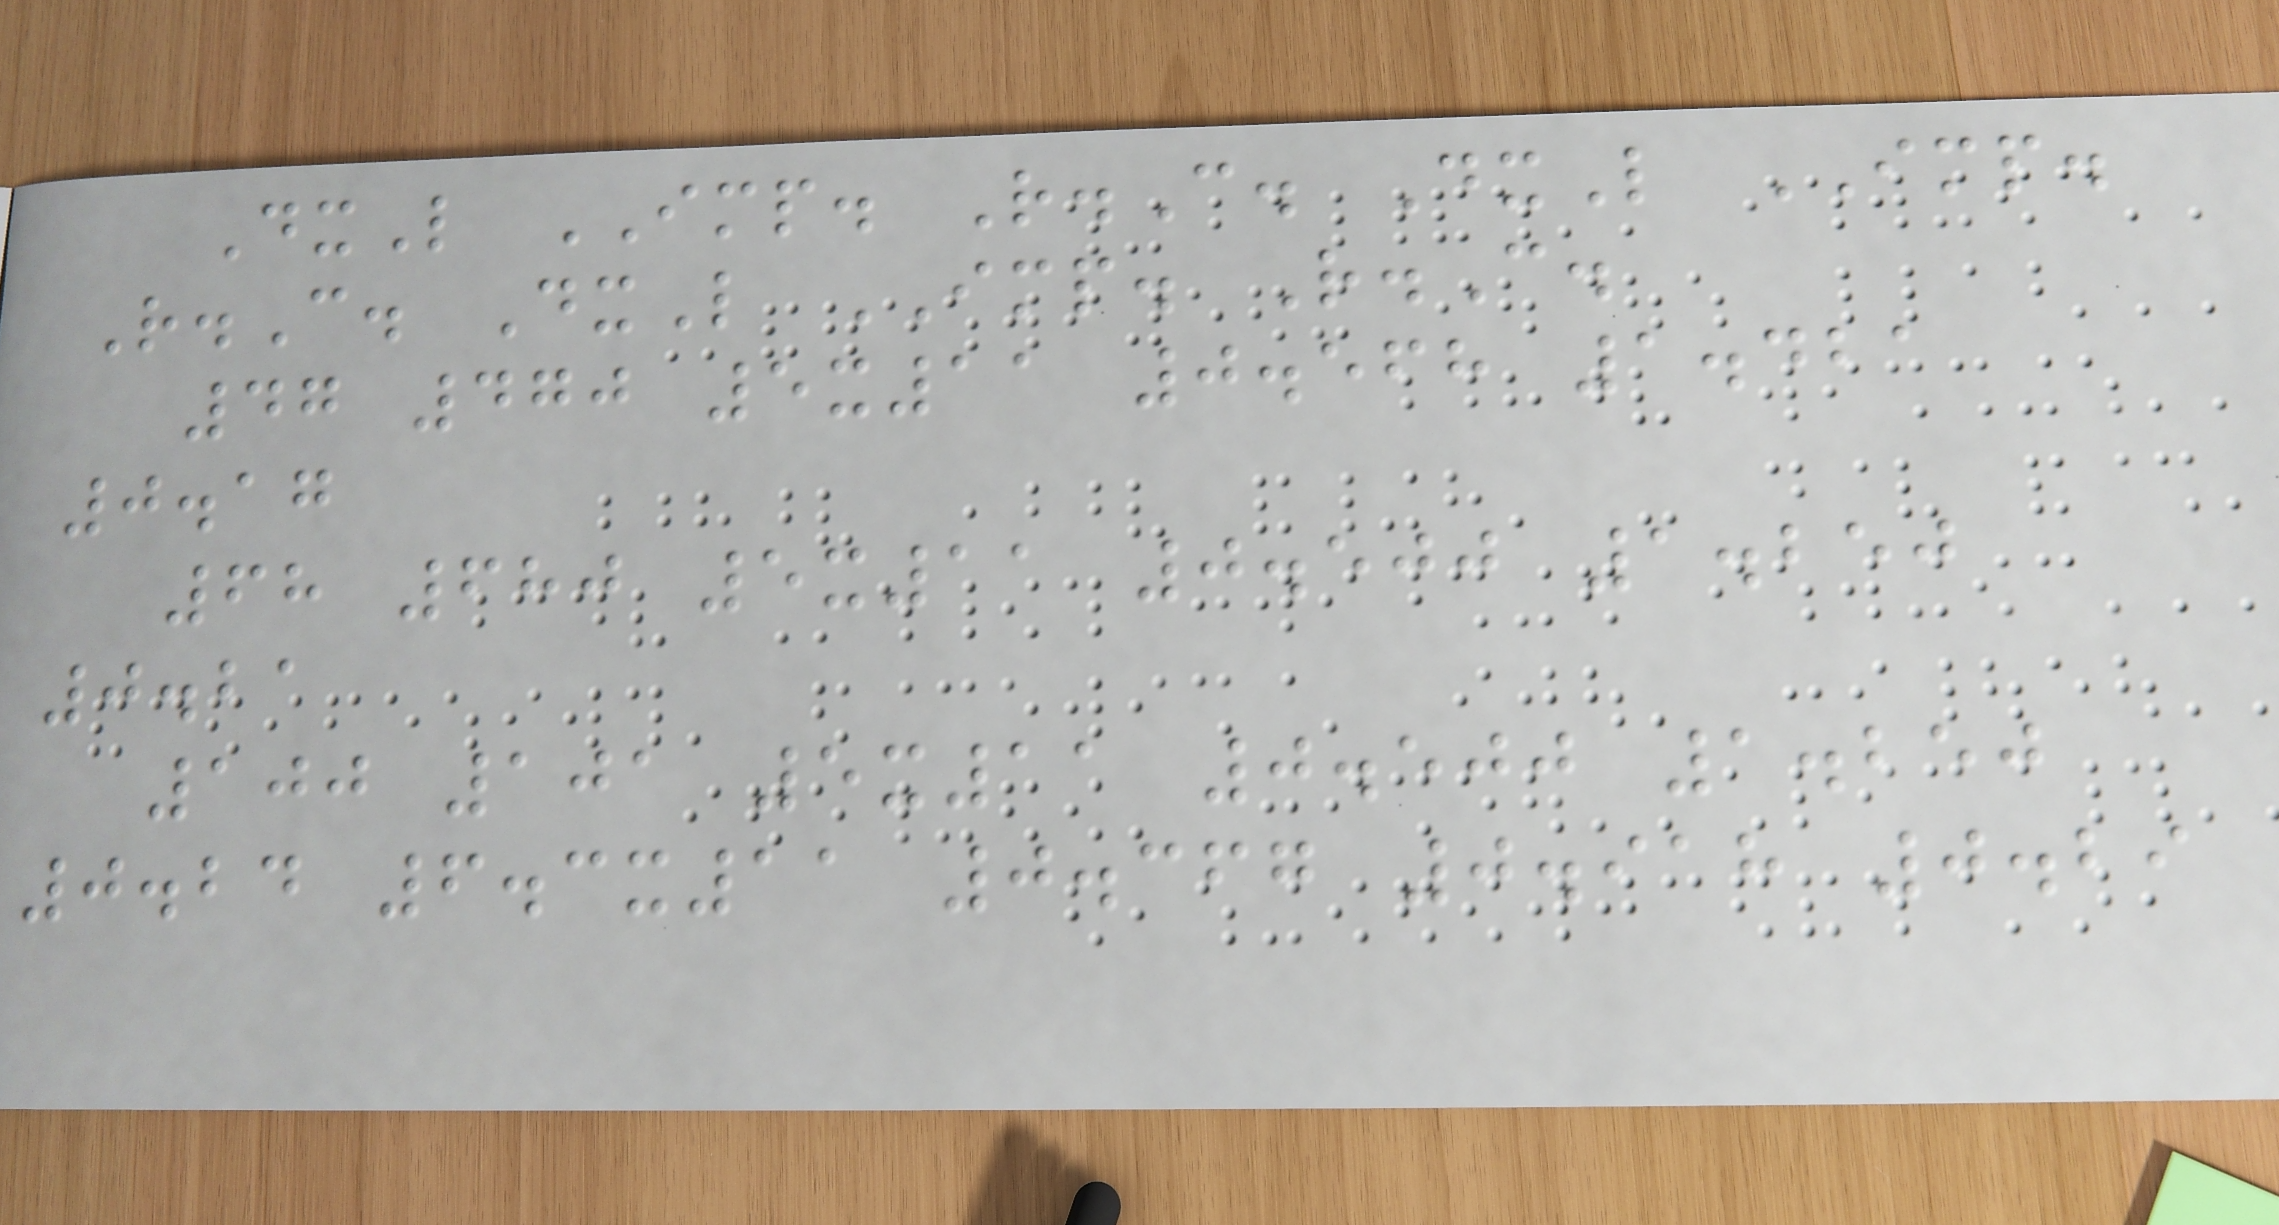DxL IMP. R.C. DxL IMP.
R.C. DxL IMP. R.C.
47 470 5x11 0.568 1.421
0.17
68 680 5x11 0.500 1.250
0.21
100 101 5x11 0.500 1.250
0.24 6.3x11 0.367 0.918 0.29
